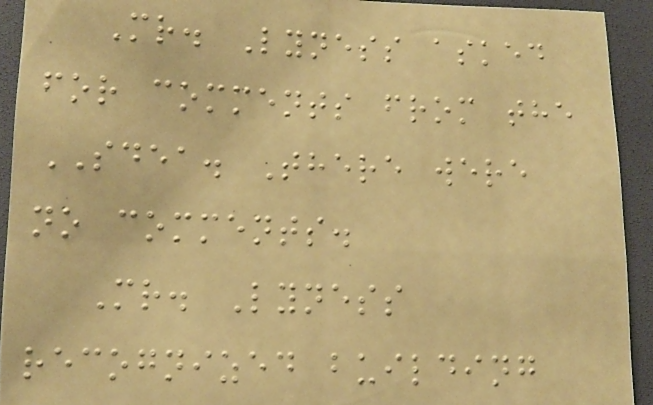Mr. Lyness asked
for comments from the
SDEA. There were
no comments.
Mr. Lyness
recognized building
